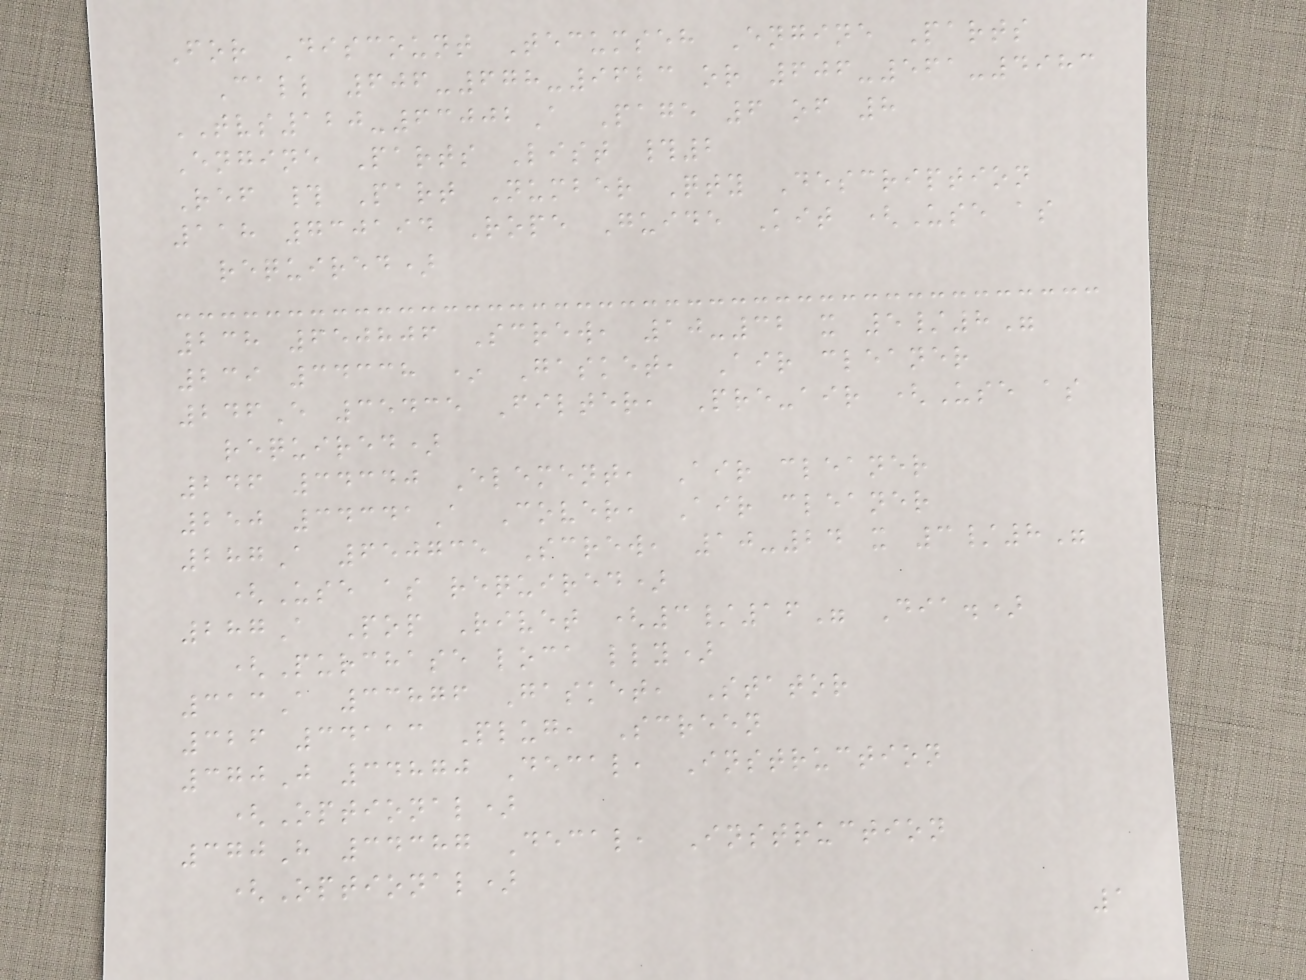For Discount Tecumseh Engine Parts
Call 606-678-9623 or 606-561-4983
TVS120-63002A Page 6 of 8
Engine Parts List #2
Ref # Part Number Qty Description
118 730194 Rope Guide Kit (Use as
required)
238 650806 Screw, 10-32 x 5/8"
239 34338 * Gasket, Air cleaner
246E 35435 Filter, Pre-air (Use as
required)
246 34340 Element, Air cleaner
250 34341A Cover, Air cleaner
287A 650735 Screw, 10-24 x 3/8"
(Use as required)
287A Pop Rivet (3/16" Dia.)
(Purchase loca lly)
313A 33876 Gasket, Stator
326 34113 Plug, Screen
370J 34870 Decal, Instruction
(Optional)
370H 34387 Decal, Instruction
(Optional)
1
